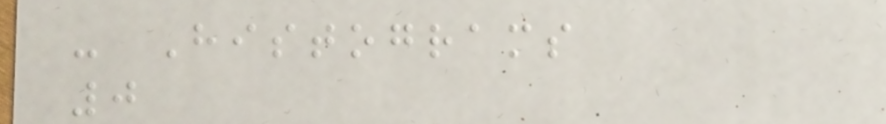- Histograms
0
